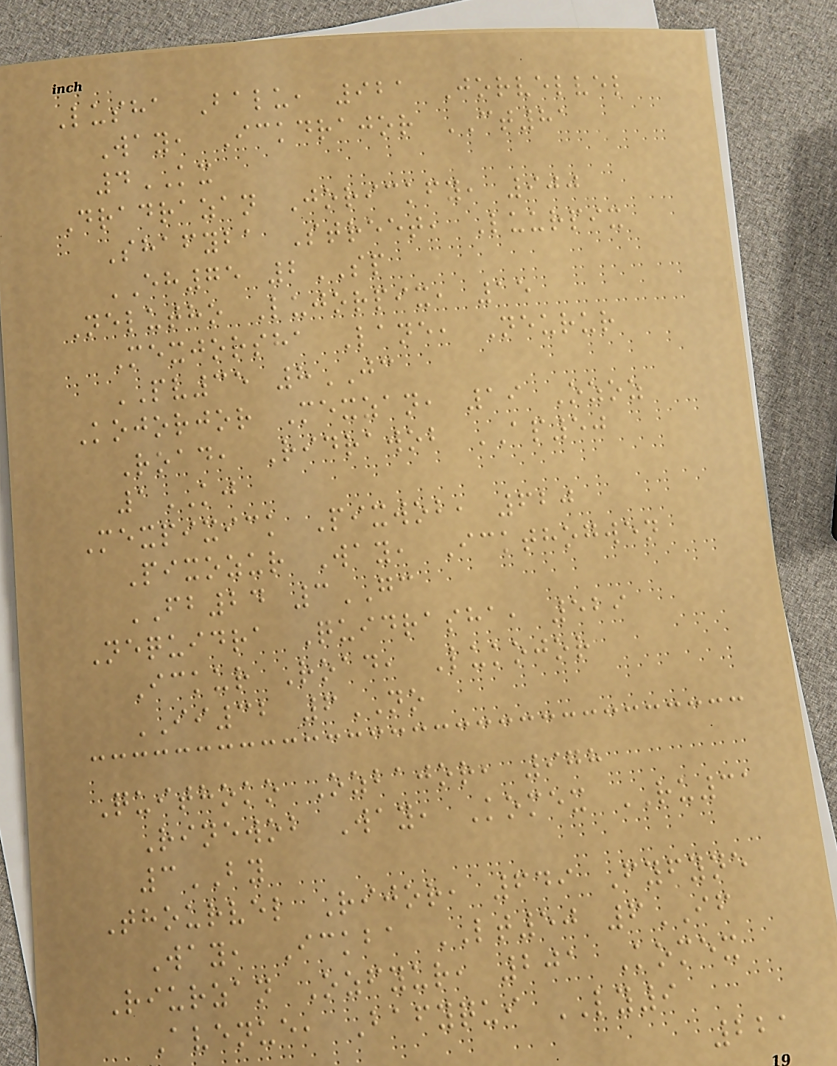Lusha Balu, 921 Jorvelvel
Way, Ickdrajor CT81
4KX
Dradrazan Jorickfy, 900
Shafyba Street, Luurpix
EH75 2SP
Nelutho Lujorpix, 15
Mexjorsha Lane, Neurur
PV35 8JC
Kojorjor Mexzan, 19 Ozoz
Road, Ridrawob AP50
1KJ
Mexpixick Pixwob, 620
Pixozur Way, Ickthogwen
FB24 3GC
Nequidra Quidrasha, 529
Ickur Road, Lukojor
II32 6NO
Quithoko Ozbajor, 978
Rinewob Way, Komex RU31
3BY
Thourvel Rijor, 649 Fyfyne
Way, Ickba LT50 6IF
Riurzan Ozfyur, 201 Komex
Avenue, Bafyqui LY9
221
